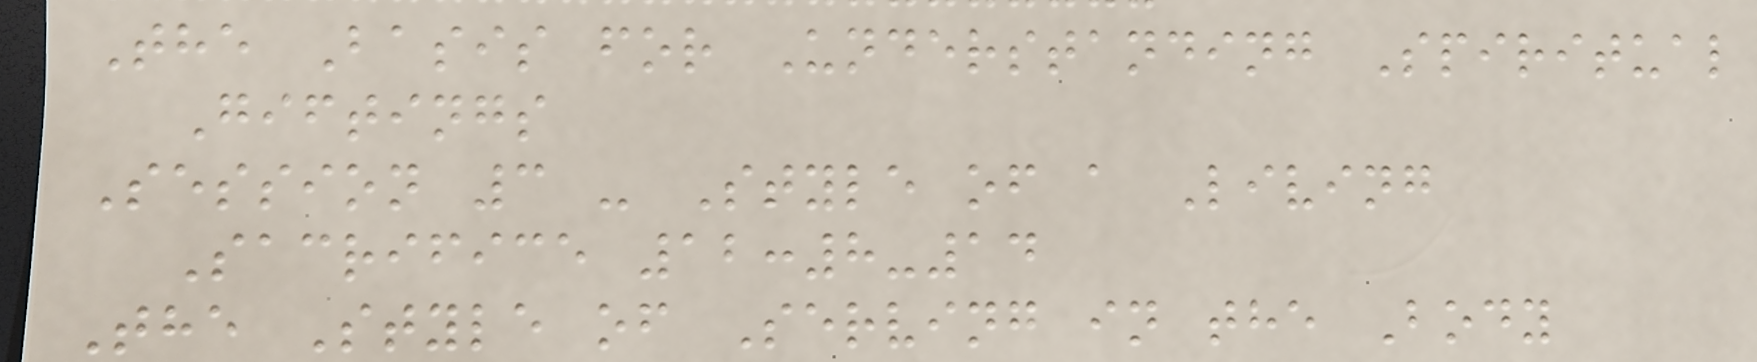The Basis for Understanding Spiritual
Giftings
Session 3 - Style of a Living
Sacrifice 12:8-14
The Style of Serving in the Body
